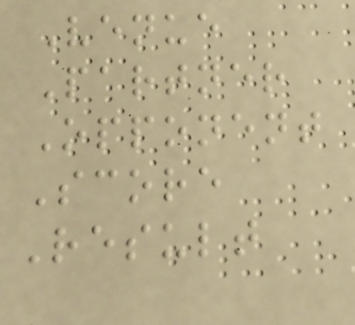Venue
Partner
Opponent
Score
Result
